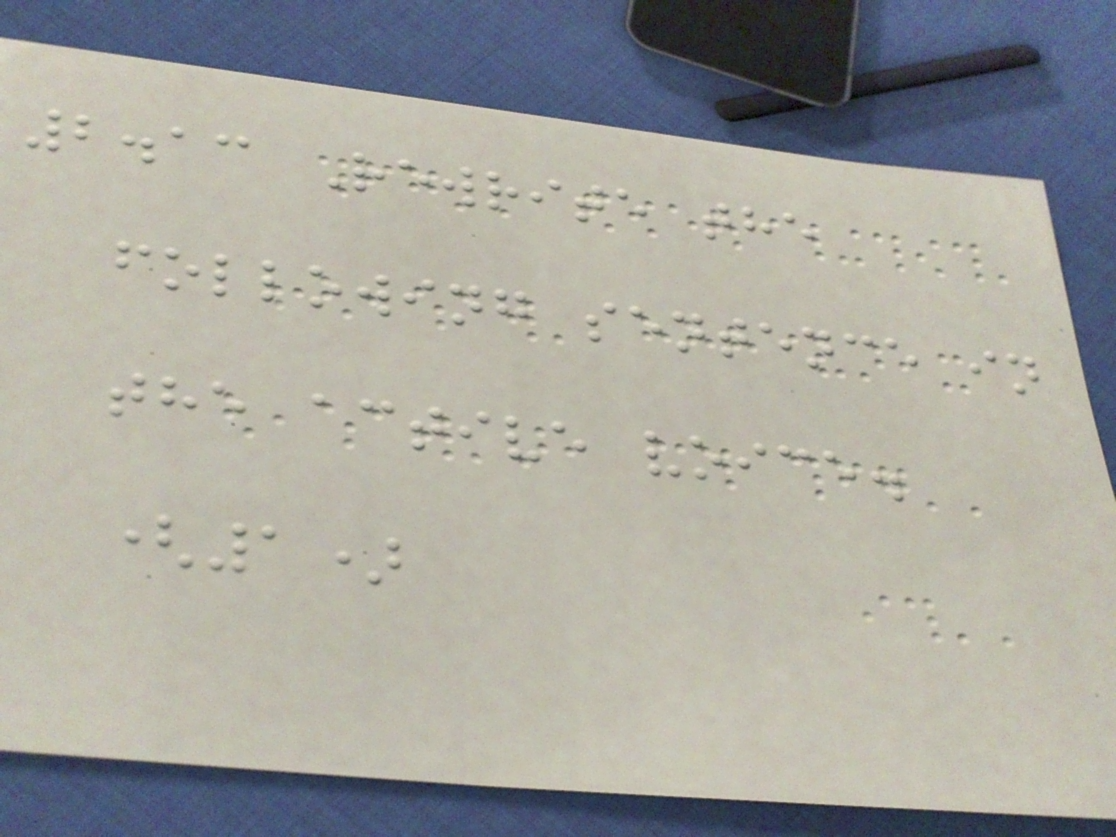2.13 Rewrite the
following sentence in
the active voice.
(1)
